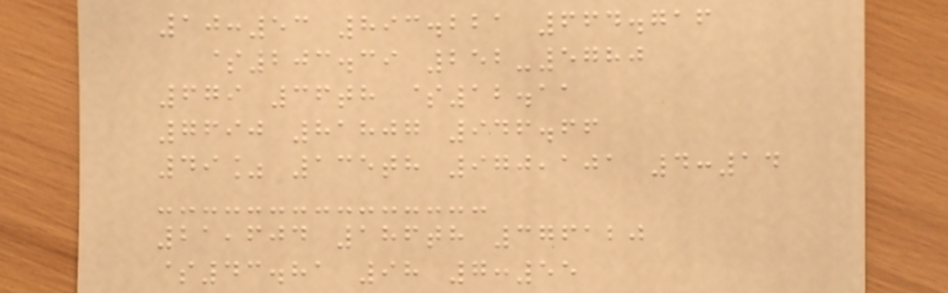10:53 893.221 664.716
$203.39 252-5780
679 36th $12.11
7690 81807 946.66
49% 135th 970,101 4:14
21,604 186th 376120
$43.81 98 7:55
